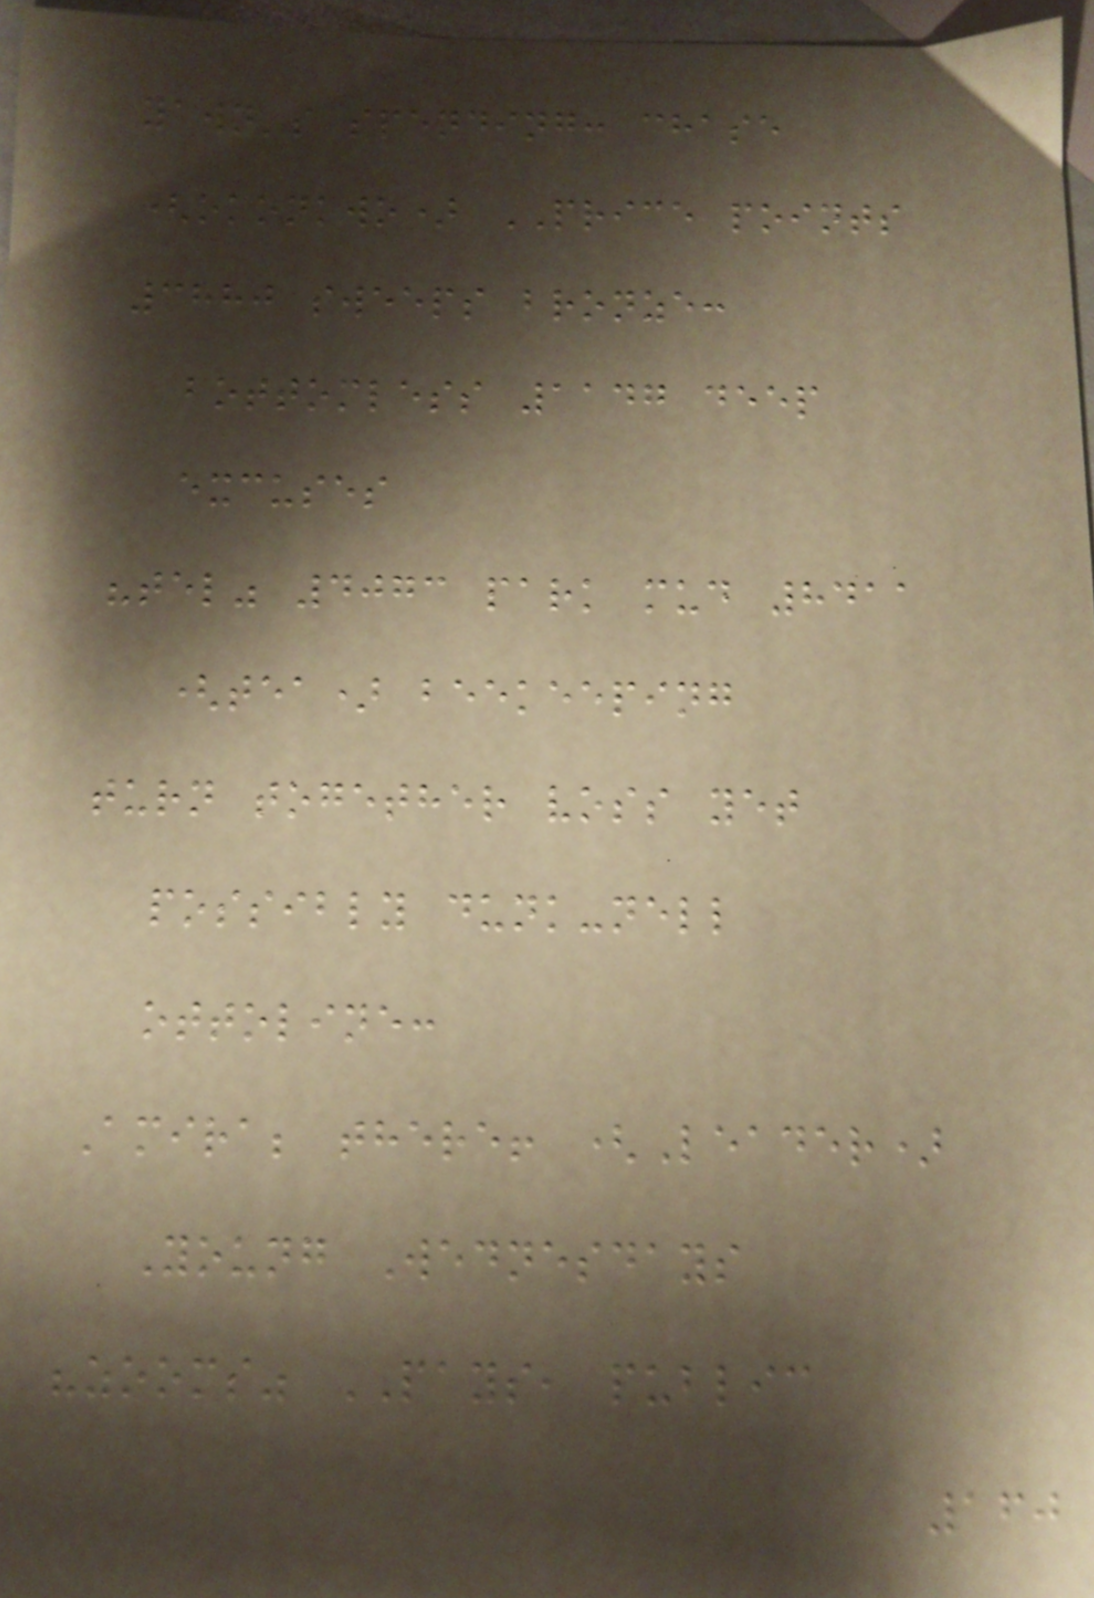yawn's spending: chase
(okonkwo) PRICE points
3880 sweeps bronze:
bottomless 1147 deep
excuses
"tel" 4073 park mud 8411
(tea) beekeeping
turn together voss yet
possibly dunk-nell
ottoline:
Amira; there! (Leader)
Young Wednesdays
"zooms" PAYS, public
160
